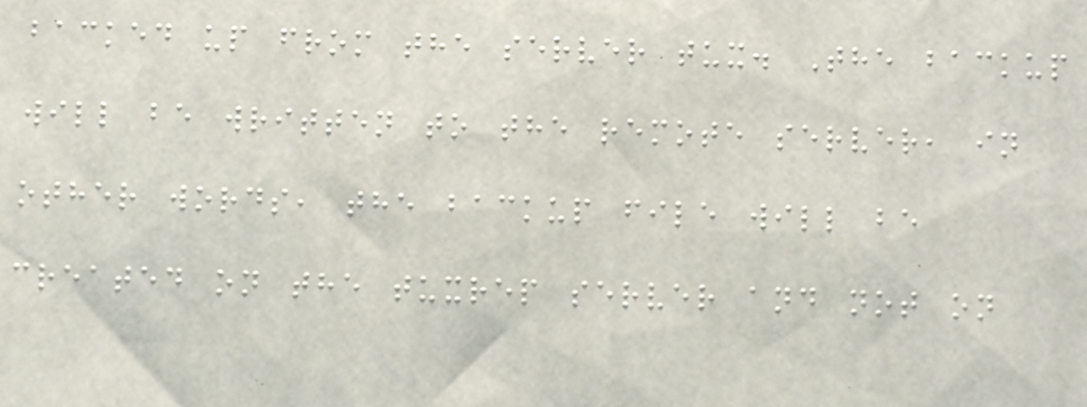backed up from the server tux. The backup
will be written to the remote server, in
other words, the backup file will be
created on the tuxrep server and not on
